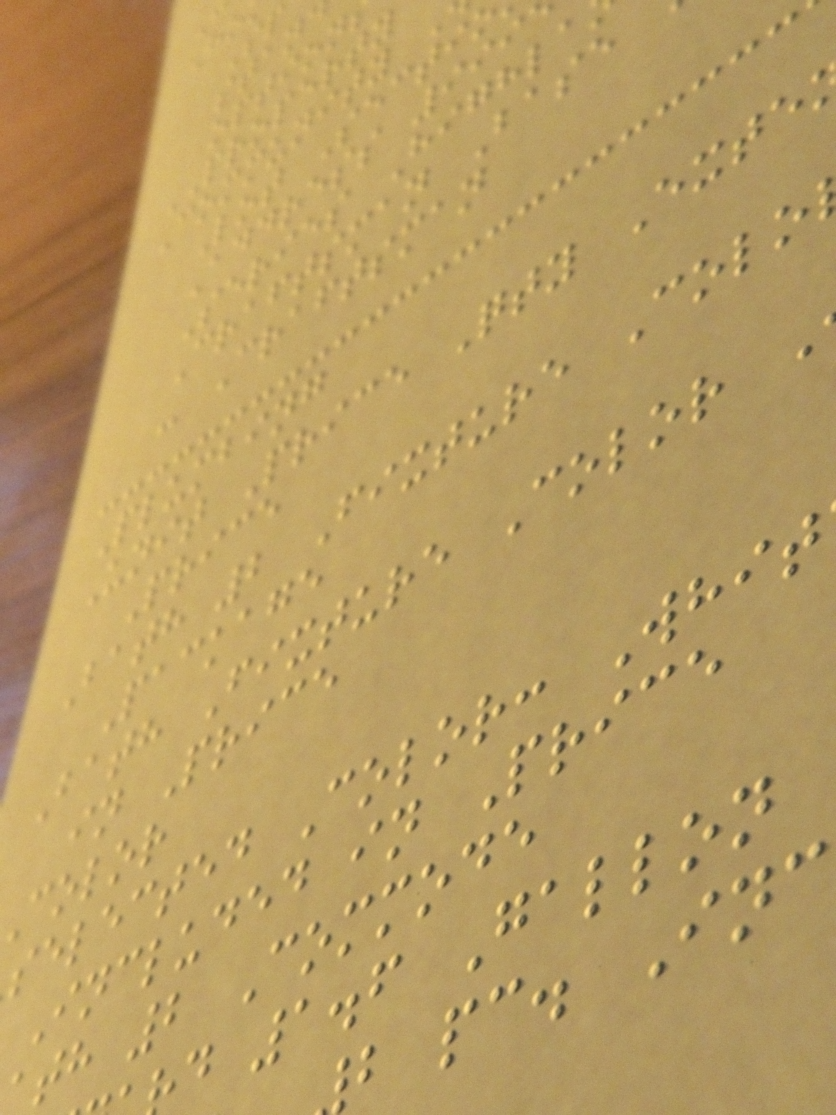option
PROPERTY
Community
Lot Secti
Address 999
Series Highla
Craftsman Base
- Craftsman
Plumbing
Unit Price Qty Exte
Price
Bath 2 Fixture Colo
Package
Bath Fixture Color
in Price
color
selected Color: Whit
Included in Price
th 2 Commode
d 1.6 Gallon
b pc. Inc
